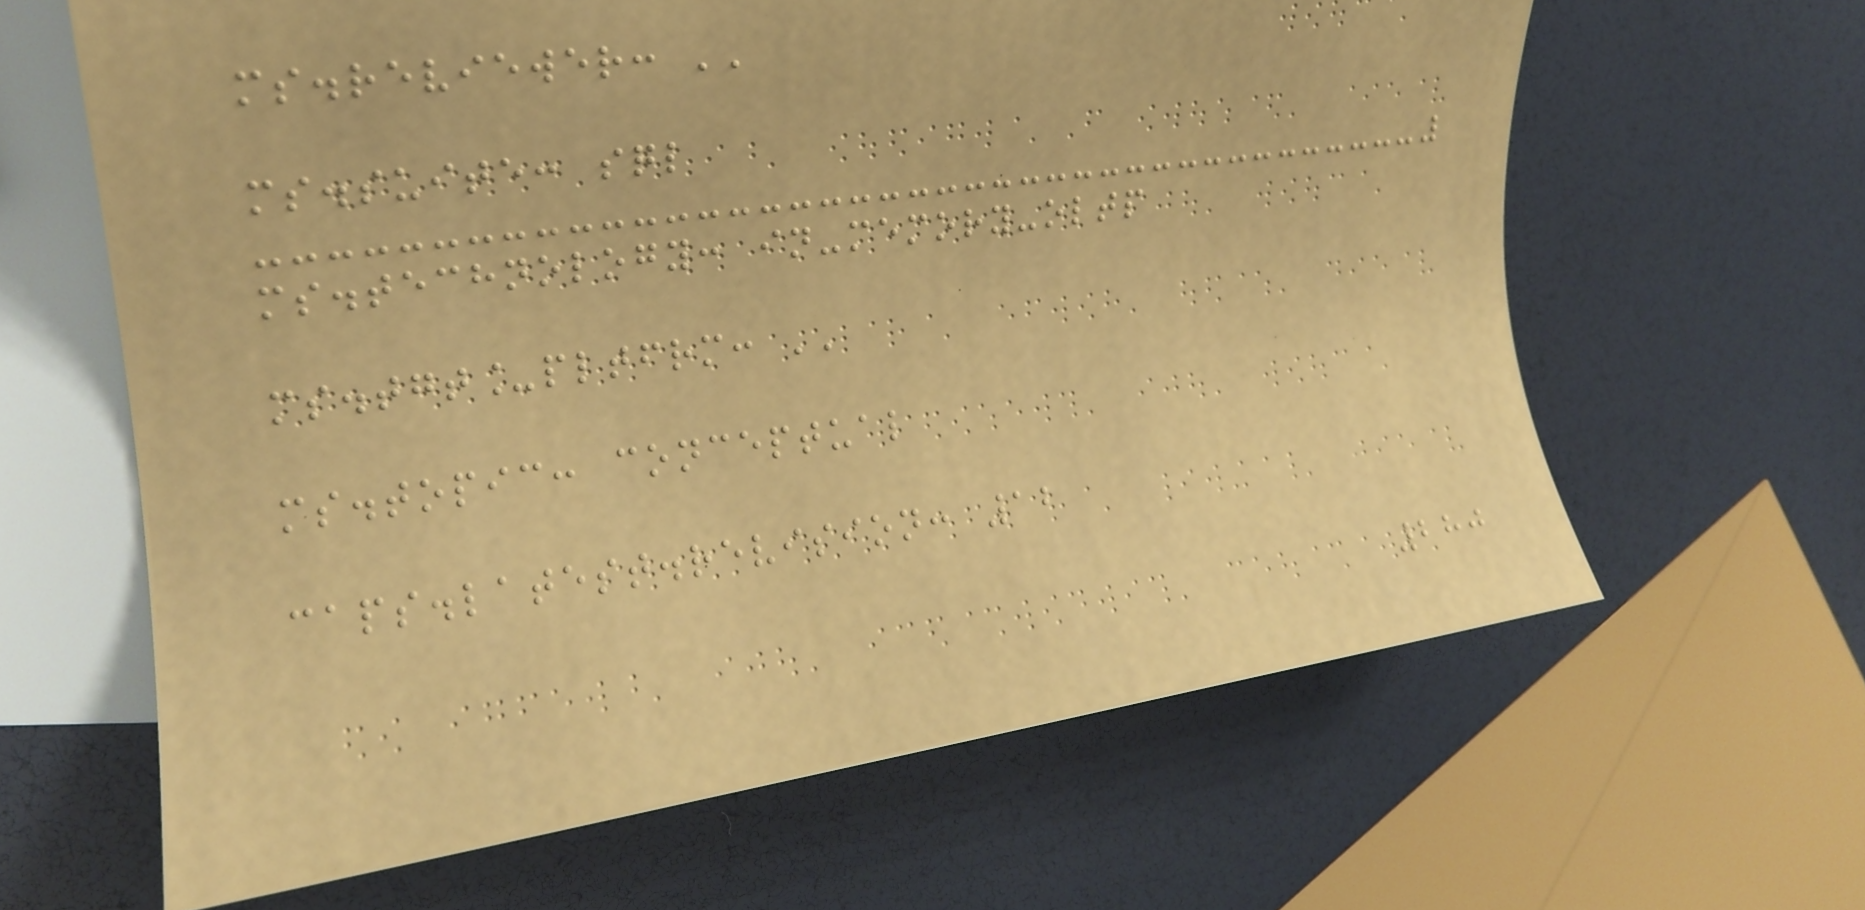ms.reviewer: ''
ms.suite: sql
ms.technology: in-memory-oltp
ms.tgt_pltfrm: ''
ms.topic: conceptual
caps.latest.revision: 12
280
